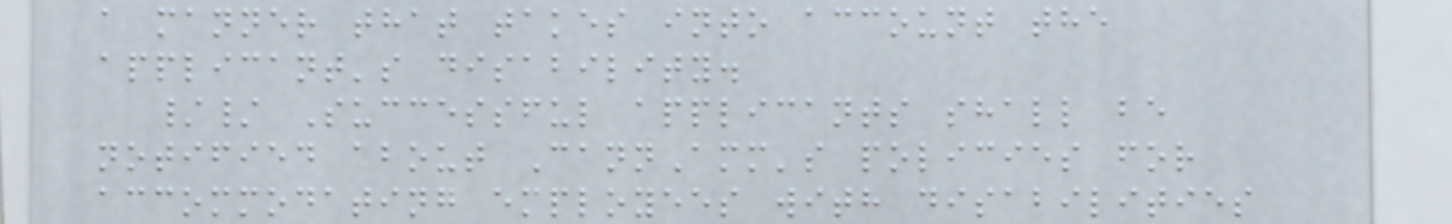a manner that takes into account the
applicant's disability.
// Successful applicants shall be
notified about CannAmm's policies for
accommodating employees with disabilities
